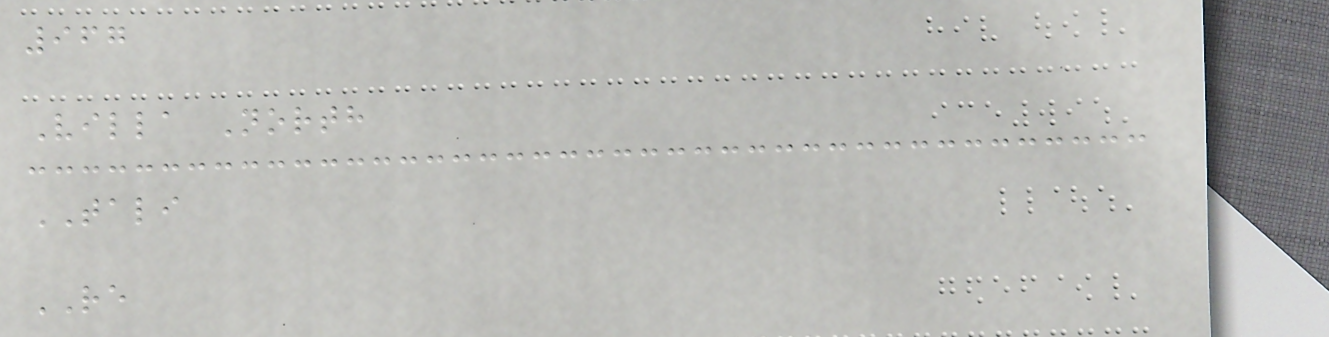967
Villa North
TALI
RE
